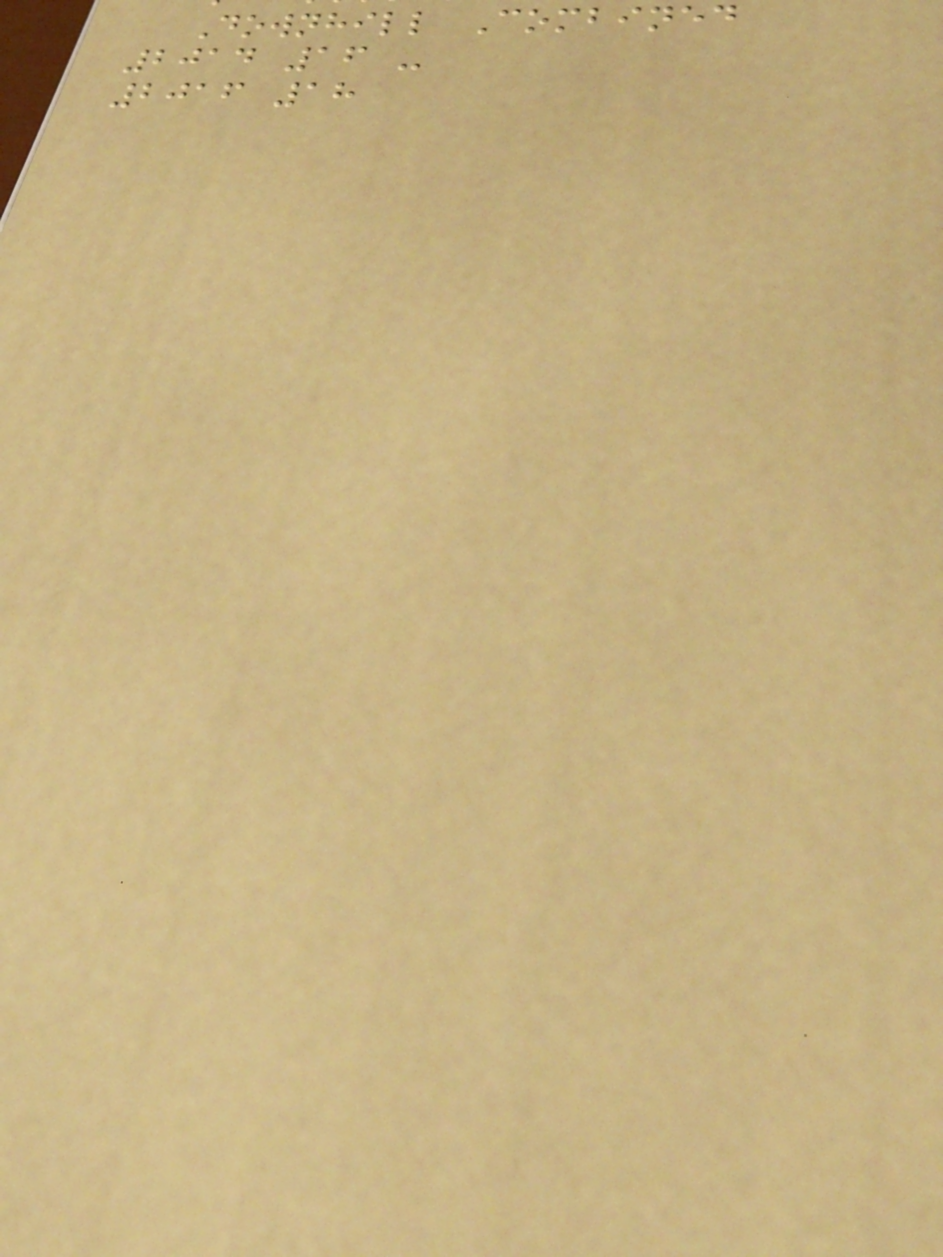Downhill Combined
2014 16 -
2016 18
